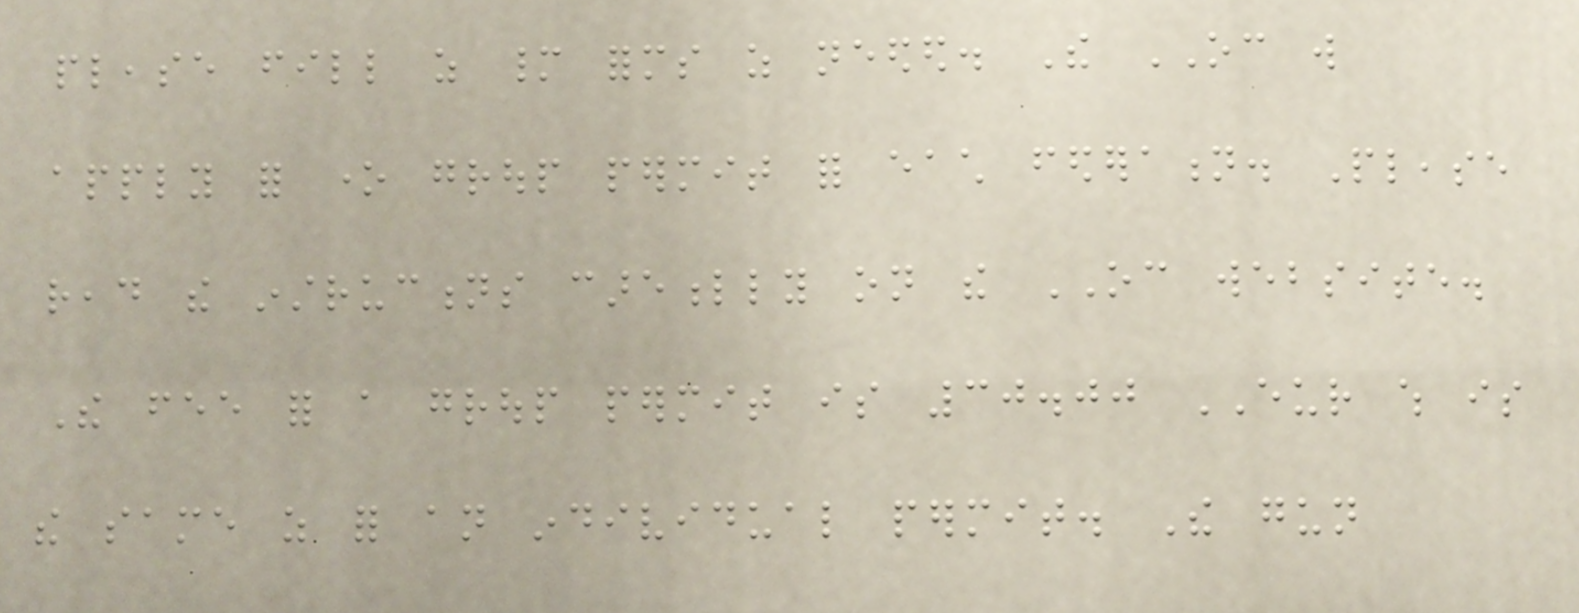please fill as many forms as needed. The OC will
apply for one group permit for each federation. Please
read the instructions carefully on the OC website.
The fee for a group permit is 30.00 EUR which is
the same as for an individual permit. The gun
